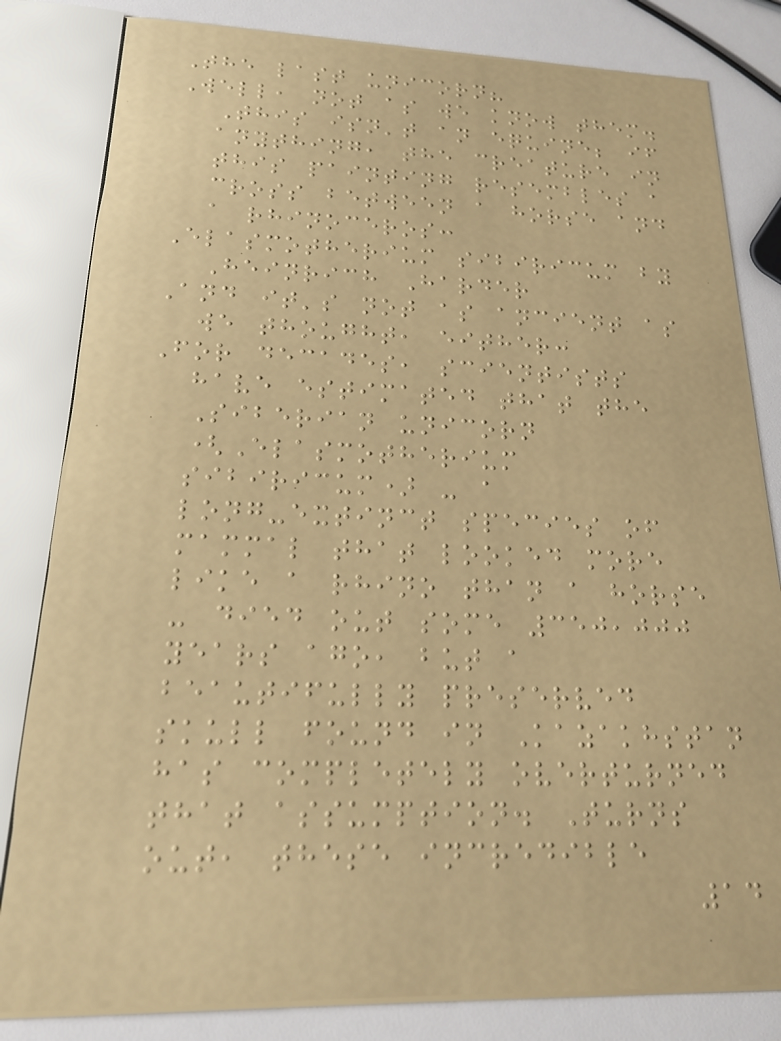The last unicorn?
Well, not as we know them.
This isn't an equine; if
anything, the creature in
this painting resembles a
cross between a horse and
a rhinoceros:
Elasmotherium sibiricum by
Heinrich Harder
And it's not as ancient as
we thought, either:
For decades, scientists
have estimated that the
Siberian unicorn
(Elasmotherium
sibiricum) - a
long-extinct species of
mammal that looked more
like a rhino than a horse
- died out some 350,000
years ago, but a
beautifully preserved
skull found in Kazakhstan
has completely overturned
that assumption. Turns
out, these incredible
14
